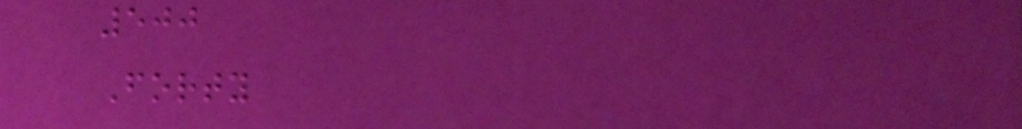500
Forty
